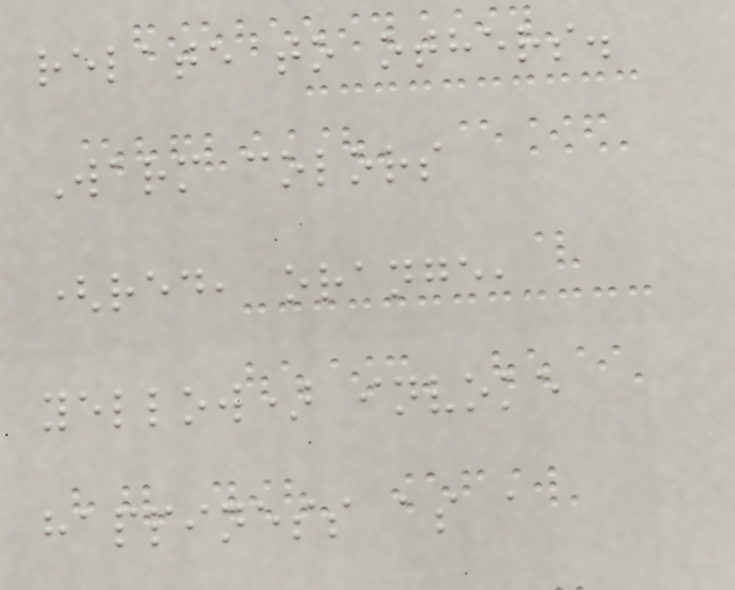relate to others.
Warm colors
(red, orange,
yellow) invoke
happiness as a
